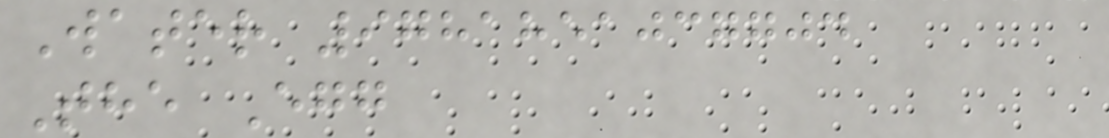Water 9781851037704
The Egg
